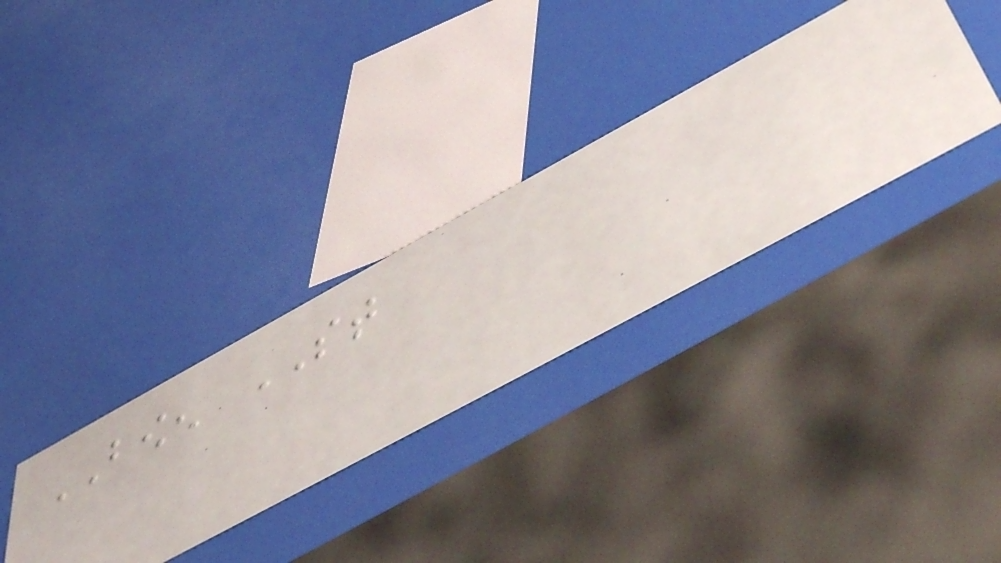BOWEN ST
